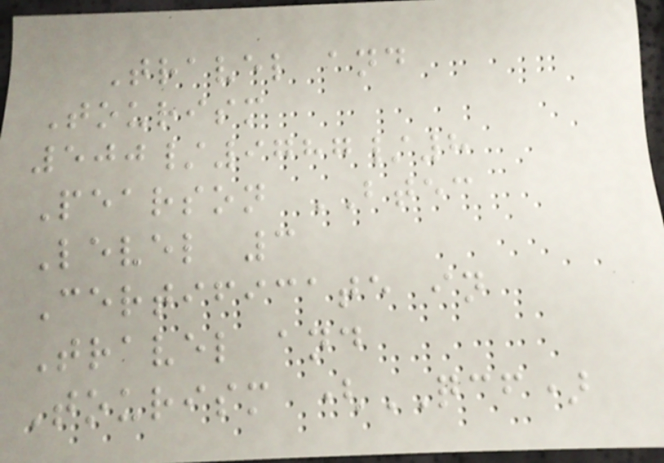Travel and
Tourism
500/9787/8
Pearson BTEC
Level 3
Certificate in
Travel and
Tourism (QCF)
